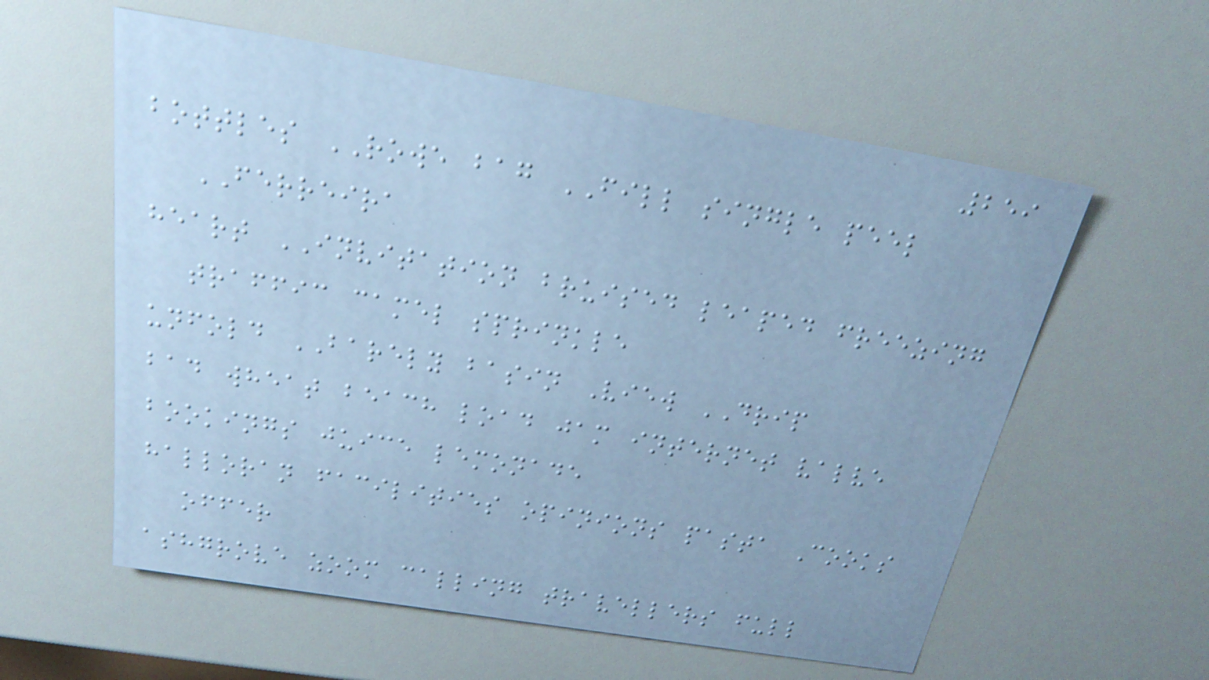259
bottles ROWE bag FILL single peel
FERREIRA
heart INVITATION bruised leaped freezing
traffic camel sprinkle
unfold BARELY basin View DRIP
bad wheat beach load jam internet valve
bookings juice lemonade
halloran facilities opinions pasta Cooks
offer
ashgrove zoom calling travellers full
